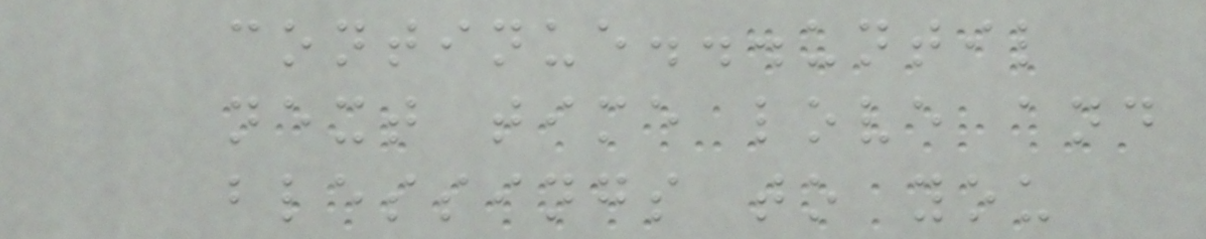continue...until
next time love and
blessings to you
